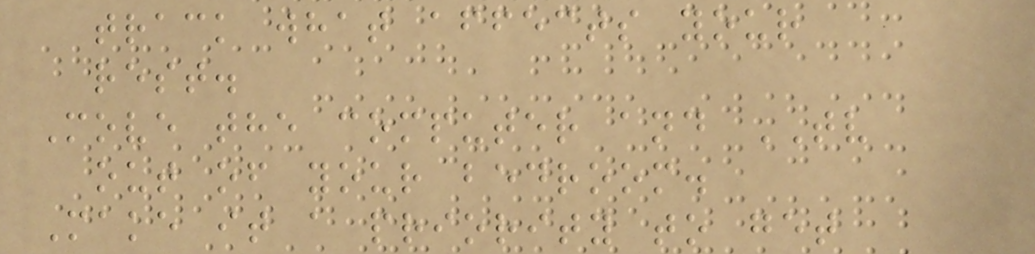track what affects your
rest.
Move the computer and TV
out of your bedroom.
Make it a priority to get
